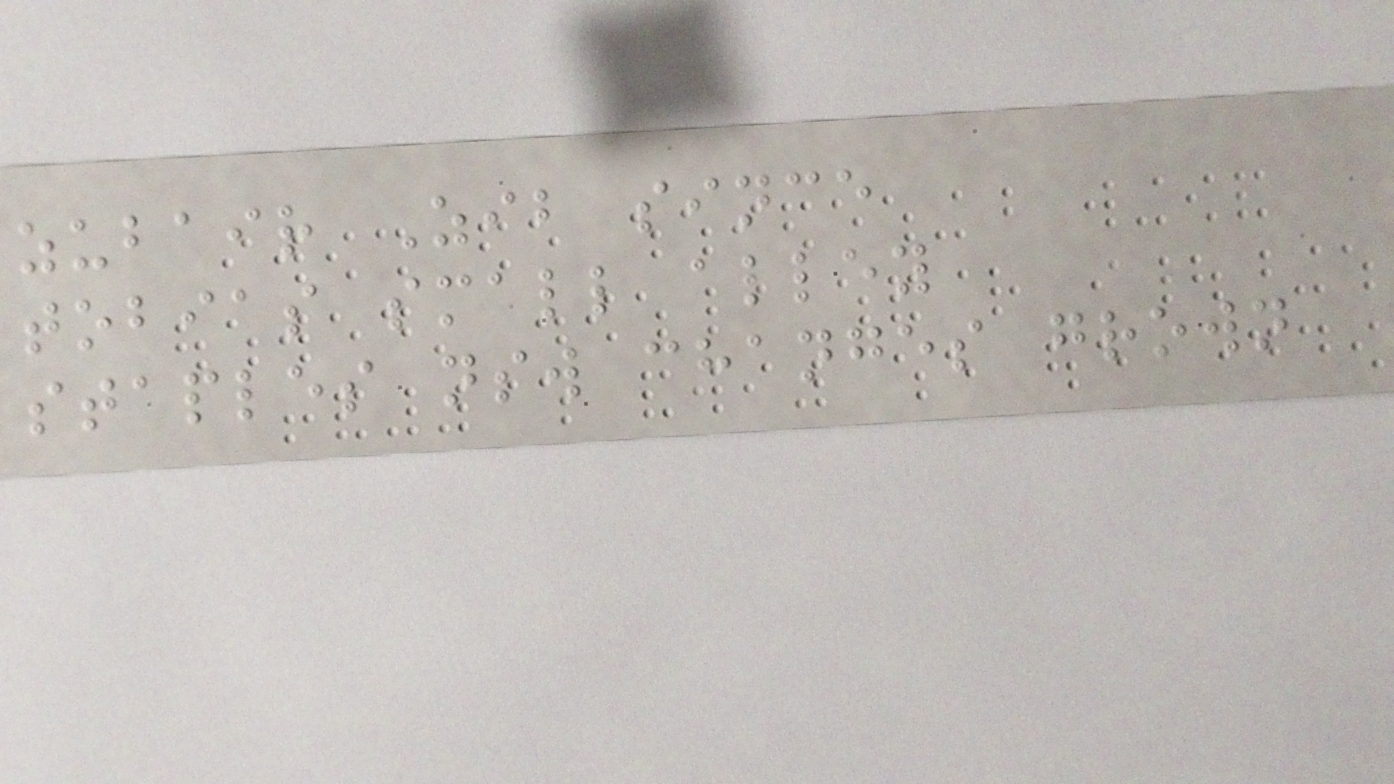zubair Zib since
tobias small alley
staples nsw changes grown
